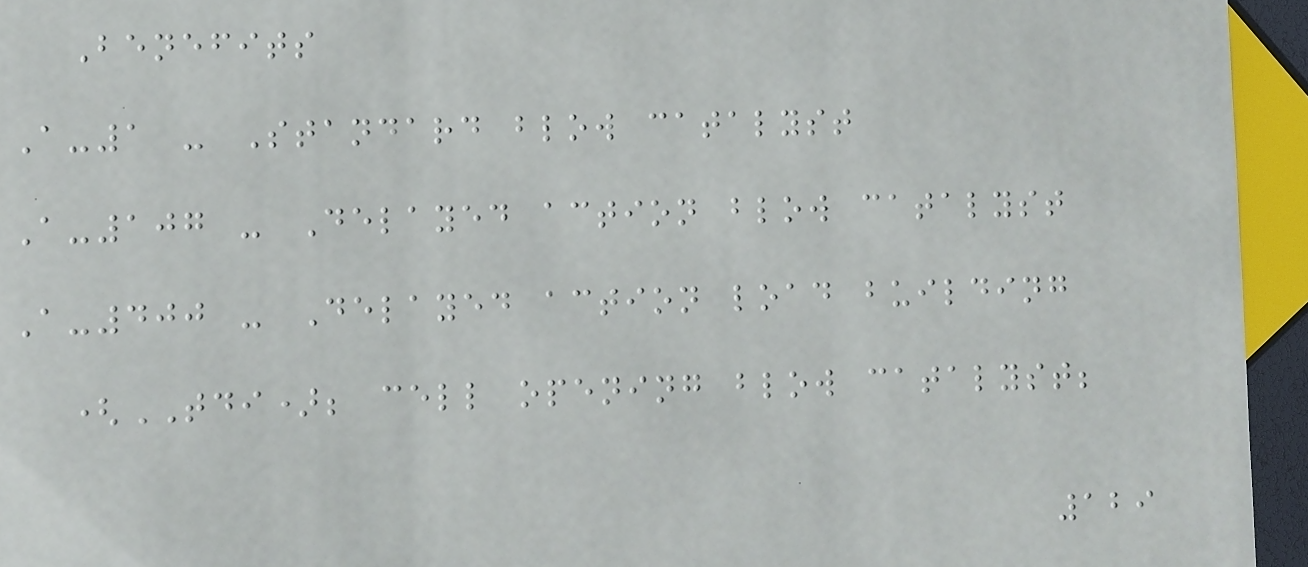Benefits
A-1 - Standard blow catalyst
A-107 - Delayed action blow catalyst
A-400 - Delayed action load building
(TDI); cell opening blow catalyst;
129
